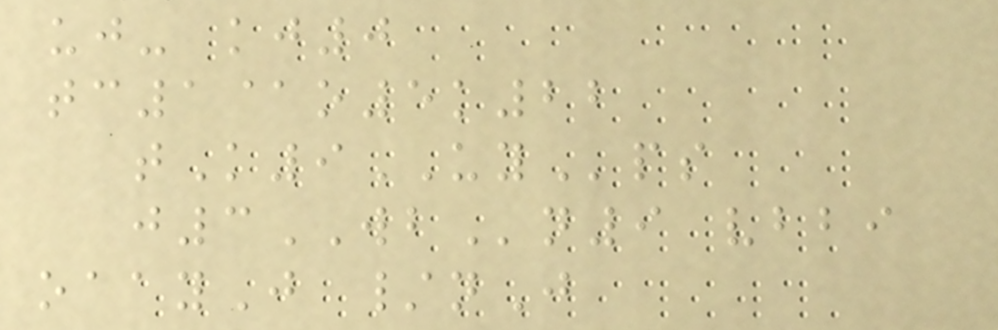uj- kj0
tc1@o5k22
tK9UYps
j3WBn9 vbbi
oaayJ /nJ
